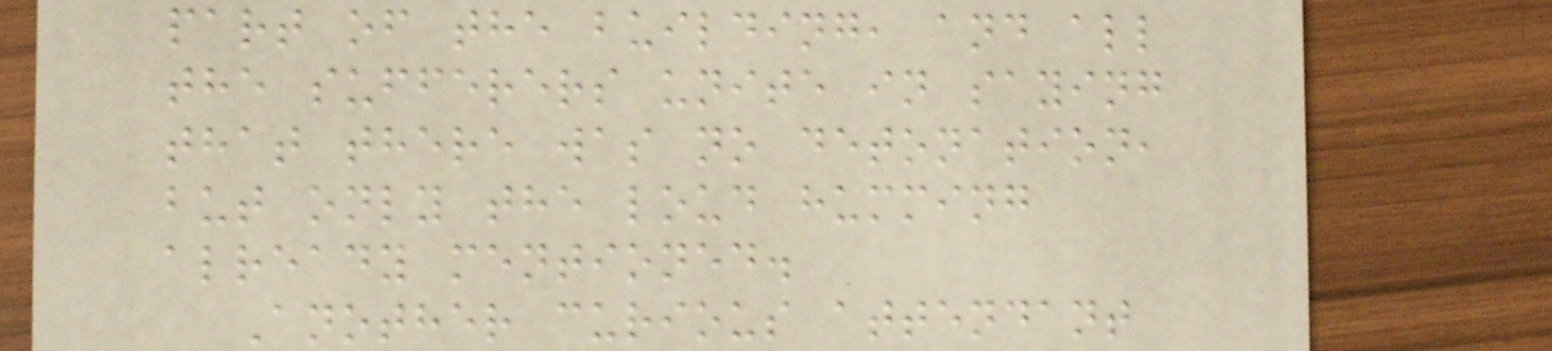part of the building, and all
the sufferers unite in saying
that there was no detonation,
but only the loud humming
already mentioned.
Another curious attendant
